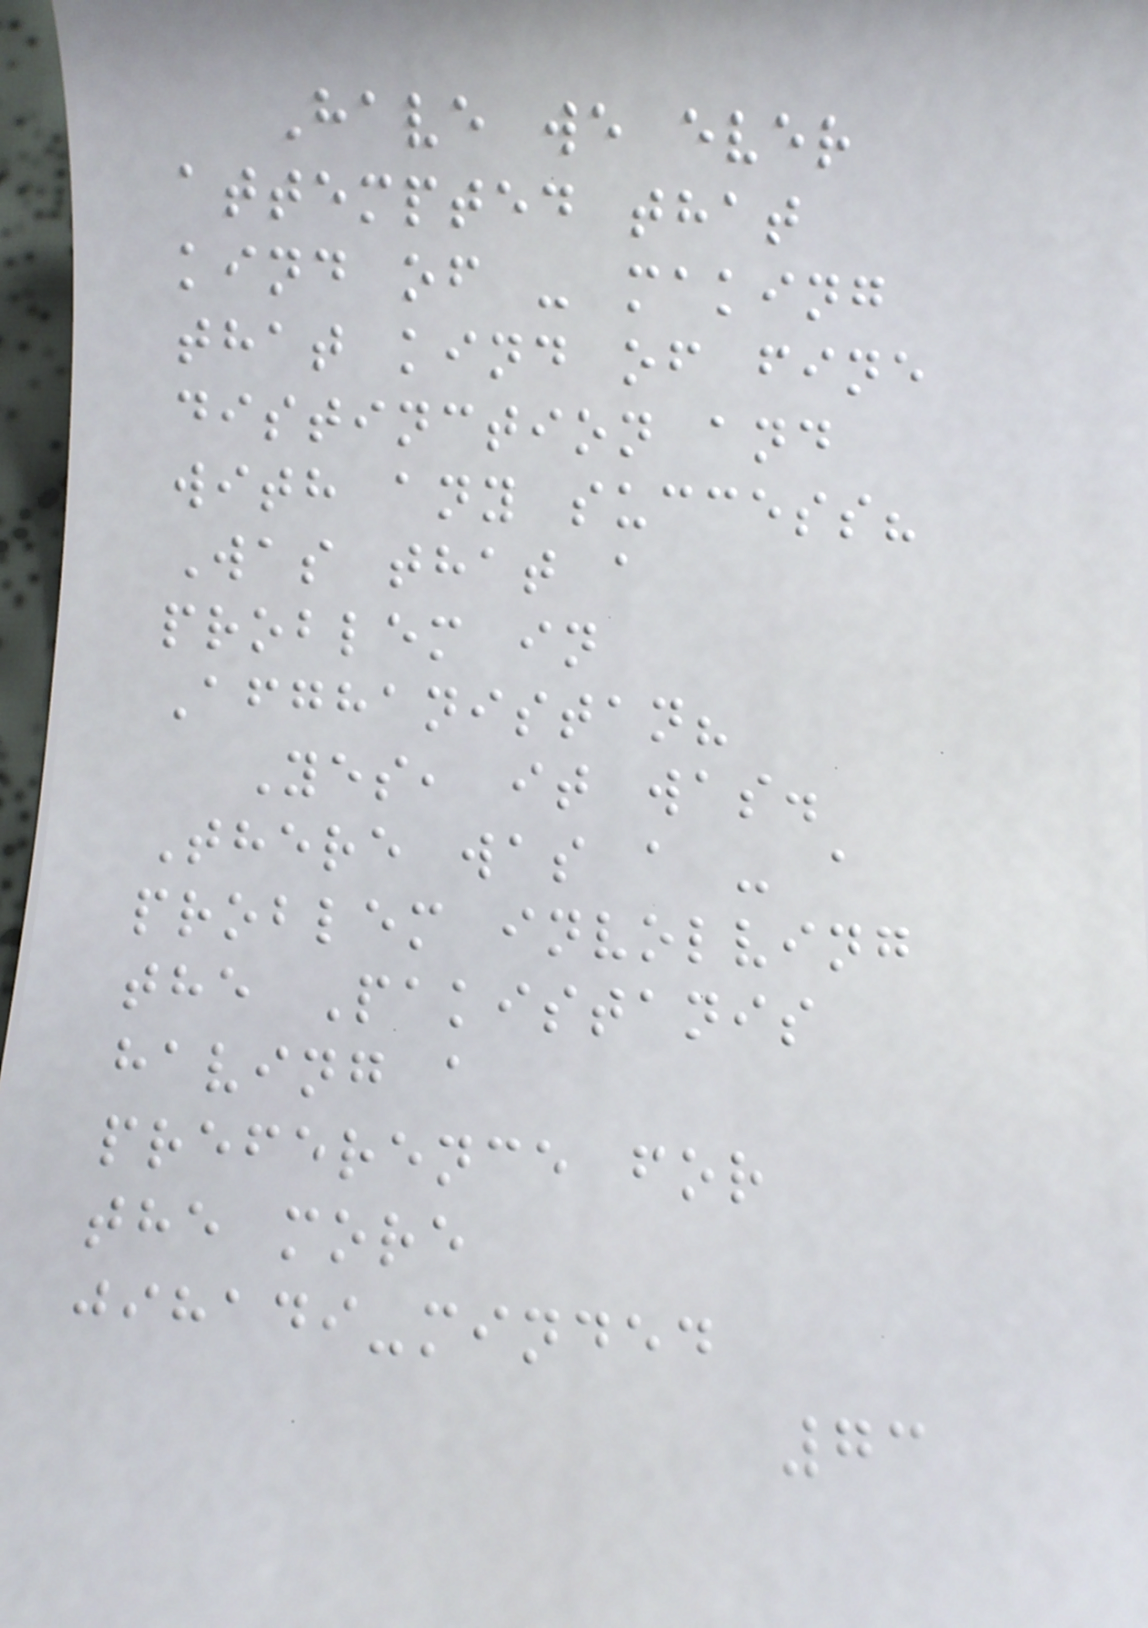Have we ever
attempted that
kind of - making
that kind of fine
distinction and
with any success?
Was that a
problem in
Afghanistan?
Yes, it was.
There was a - a
problem involving
the Pakistanis
having a
preference for
the more
jihadi-minded
73
